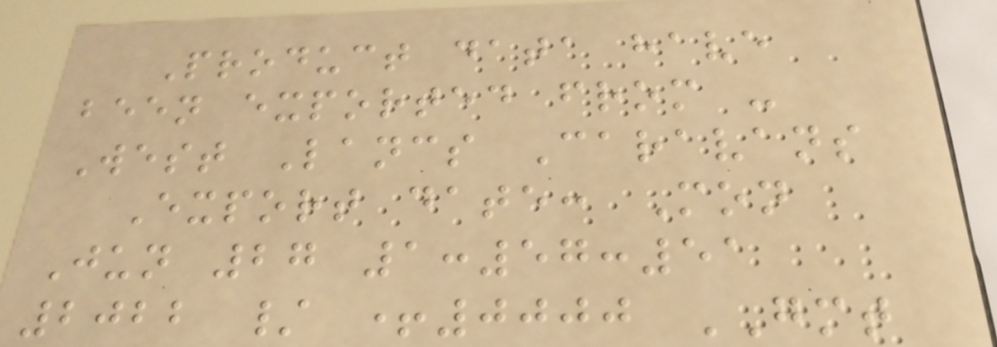Product data have
been exported from -
West Lancs Caravans
Export date: Mon
Jun 27 1:57:51
2022 / +0000 GMT
